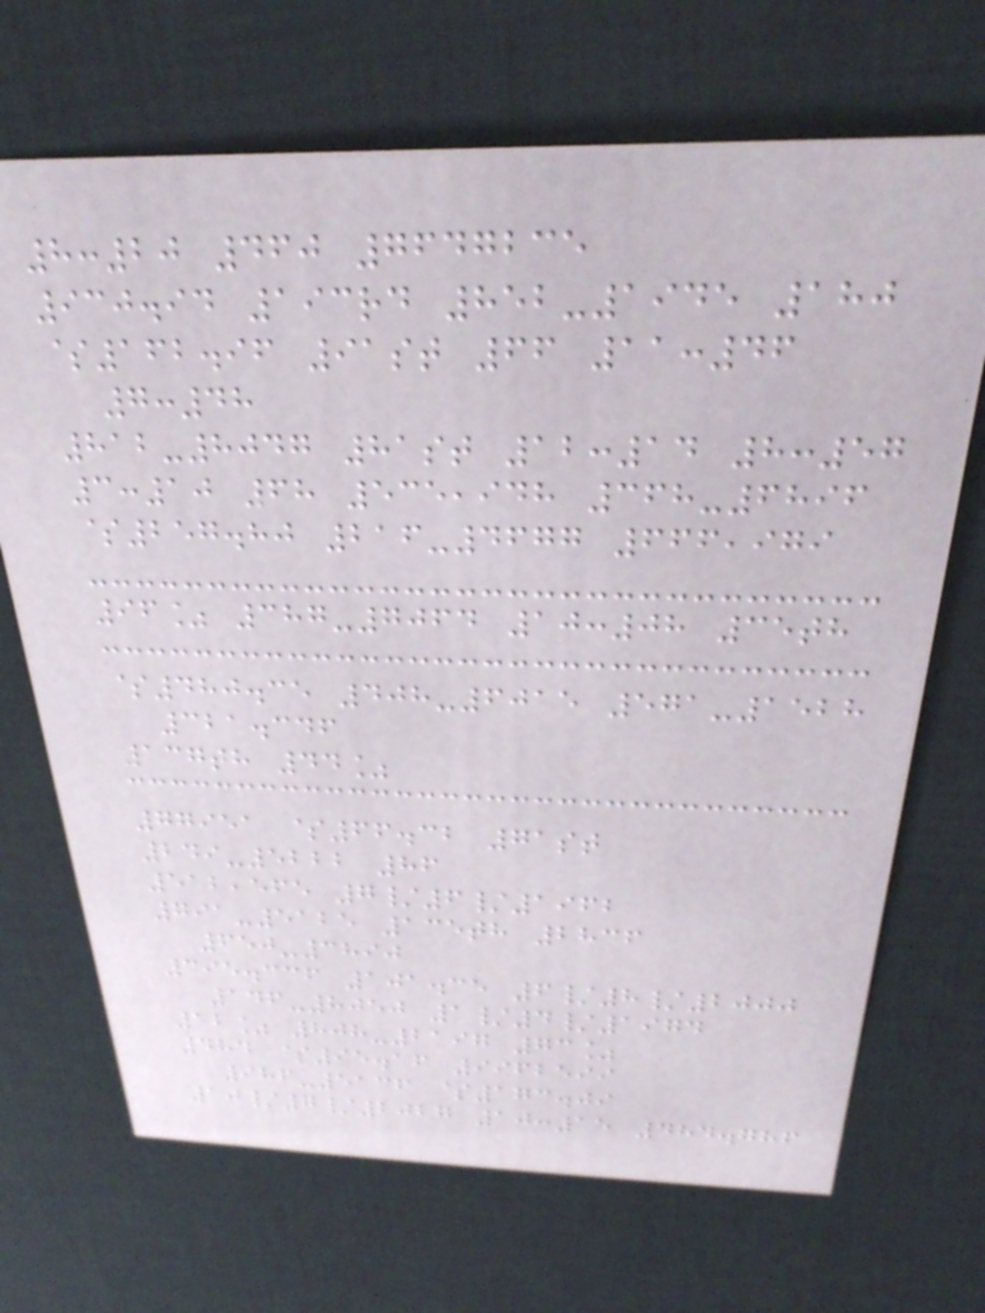8:20 460 7647235
930.94 193rd 852-1945 180
$162.96 91st 66 11:46
7:48
812-8047 81st 12:14 8:57
3:10 68 535,948 368-6896
$257.80 216-4677 666,979
96% 387-7064 10:08 35th
$480.35 408-6015 571-1528
321.346
137th 44%
77951 $66.32 71st
249-5222 86
512,565 7/6/1962
791-5125 135th 2836
650-3890
395.336 101.35 6/8/2000
146-8050 1/4/1974
12% 808-2197 73%
484 $95.16 9962599
986-5136 $173.09
10/7/2027 10:15 484.786
